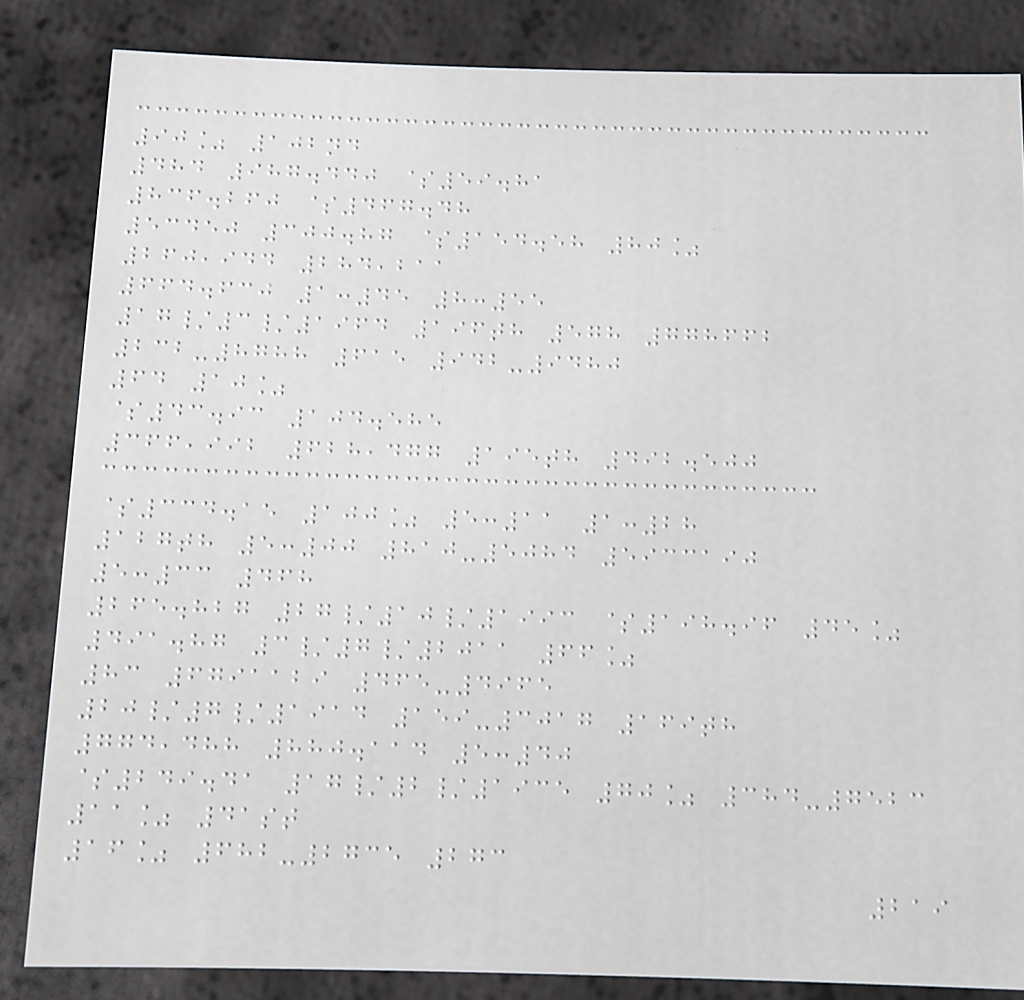90% 102nd
484 987.440 $59.81
836.260 $467.48
53450 300.87 $154.58 80%
260,944 284,211
664.630 1:45 8:55
17/3/1964 196th 578 778662
232-8788 615 942-9480
64 10%
$43.93 104.585
366,992 628,477 195th 492.500
$334.15 100% 5:11 1:28
127th 5:00 810-5084 5933190
5:33 468
265.827 27/10/1993 $198.96 45%
491.87 3/7/2011 66%
83 6791129 465-4965
20/7/1914 159-3017 169th
774,488 880.114 5:40
$249.41 17/2/1935 70% 384-7523
11% 41st
16% 682-2735 273
219
